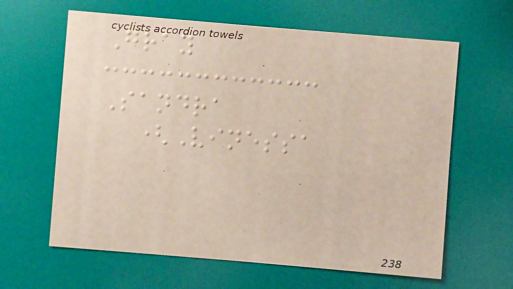Gray
Sandra
(Vinessa
